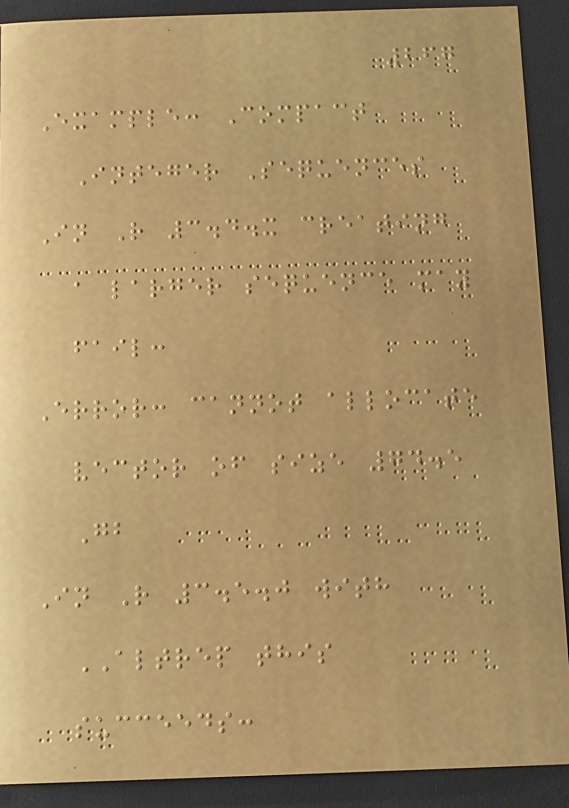267
Example: Compact
Integer Sequences
In R 3.4.x creating
a larger sequence may
fail:
Error: cannot allocate
vector of size 74.5
Gb
In R 3.5.0 with
ALTREP this
succeeds:
